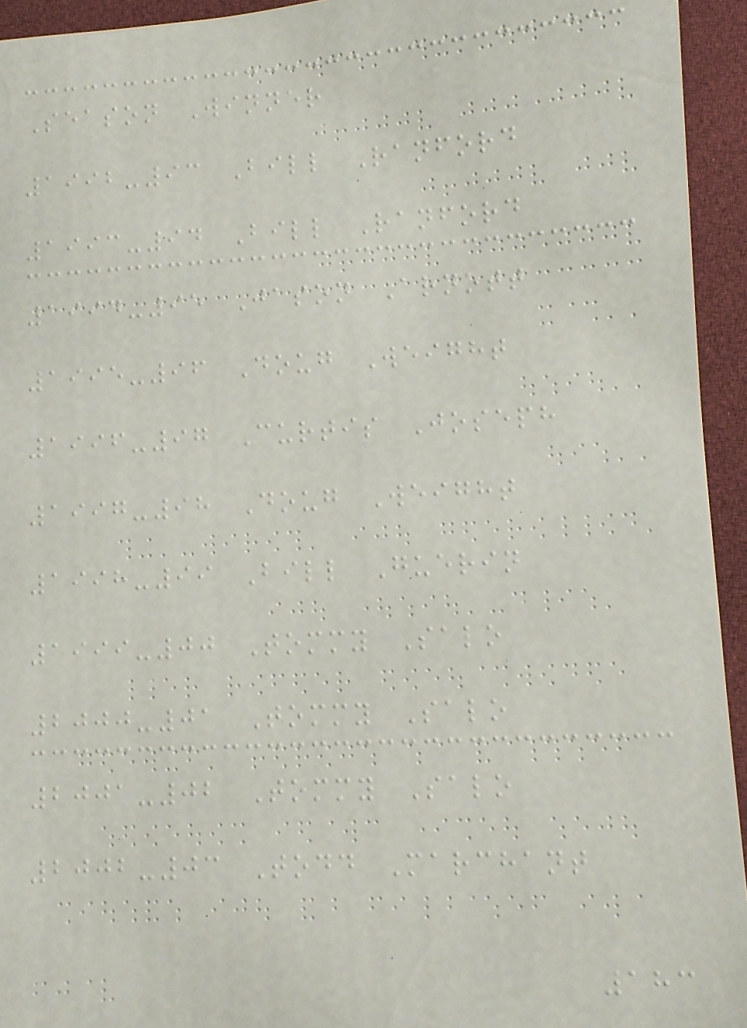Season Winner
1992-93 Bill Ranford
1993-94 Bill Ranford
1994-95 Jason Arnott
1995-96 Doug Weight
1996-97 Curtis Joseph
1997-98 Doug Weight
1998-99 Bill Guerin
1999-00 Tommy Salo
2000-01 Tommy Salo
2001-02 Tommy Salo
2002-03 Todd Marchant
183
